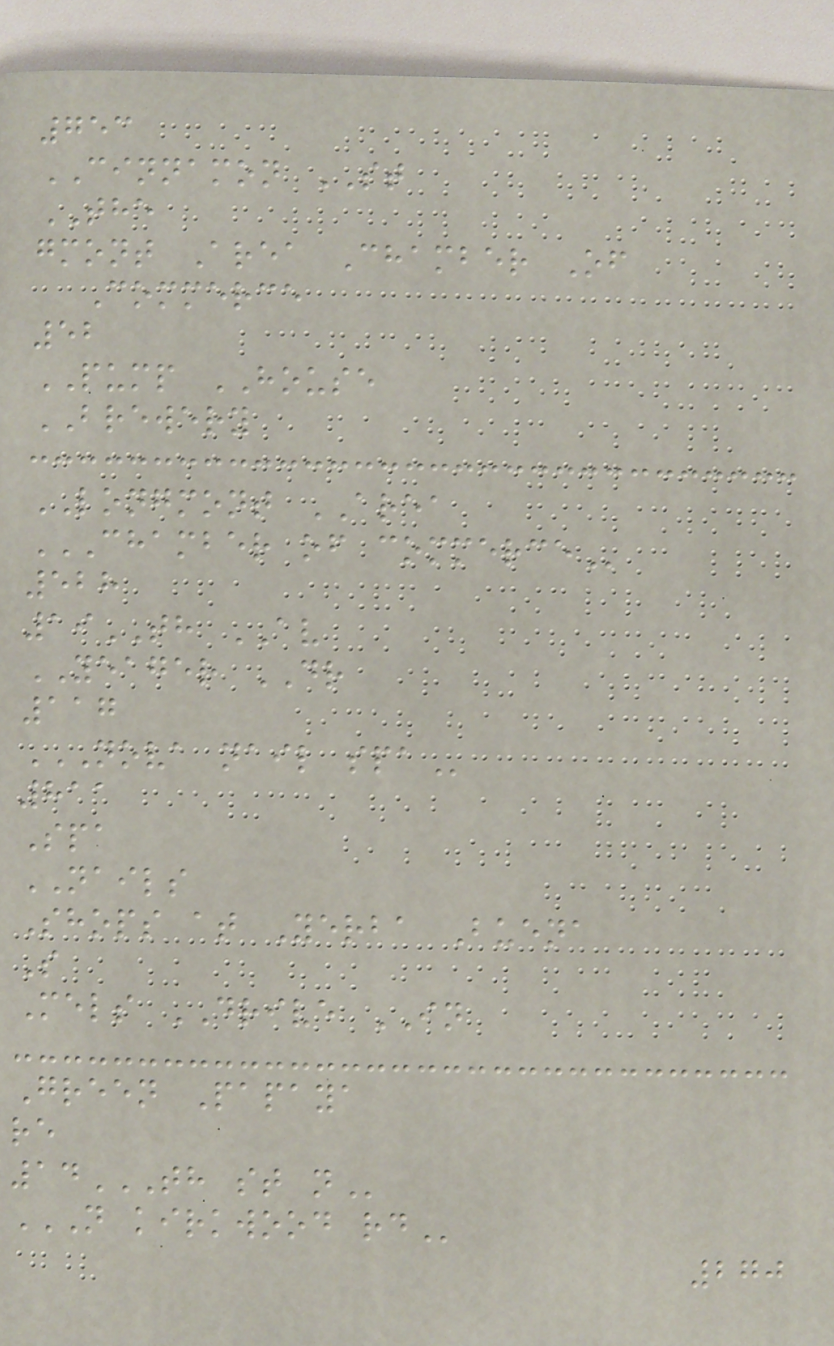753
CINNAMON ST
THE
gmont Area Chamber Of
Commerce
52
PUMP HOUSE
BREWERY
LONGMONT AREA
CHAMBER OF COMMERCE
528
19TH AV
YEAGER DR
117
NOVA NAIL SPA
811
Spa
NAILS
Shops at Yerba Buena
S
Mels DRIVE IN
Green Papaya
re
14TH ST N
N KIRKWOOD RD
270
